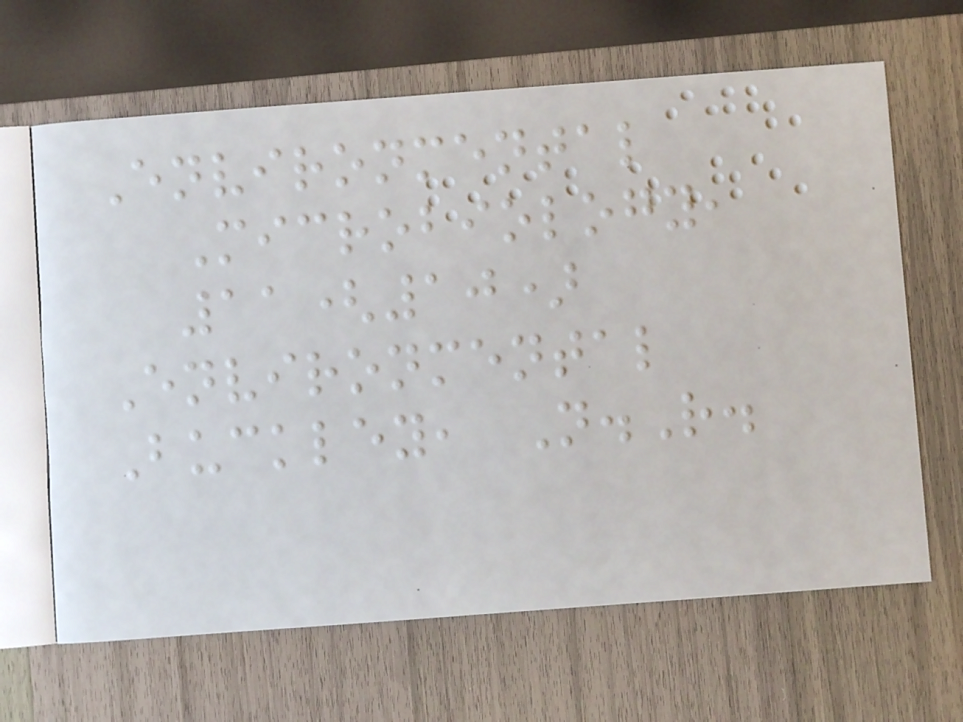Environmental
Microbiology,
11(10)
Environmental
Buckley, N.R.
